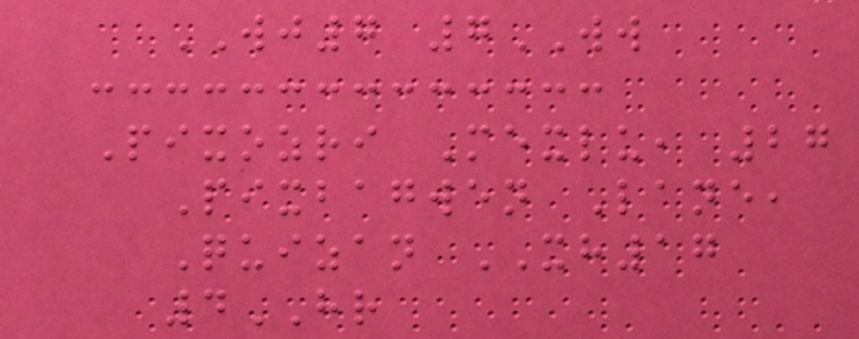WJ7 7WW
Pixozri Mexlu, 27
Pixbagwen Lane,
Quizan XH17
4HR
